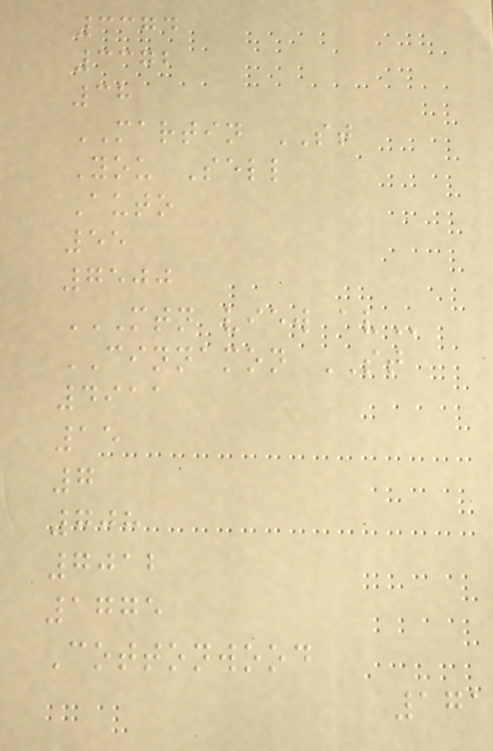3374
3372
38
MARTIN ST
You Sell
Auto
55
7500
MTN VIEW AV
CINNAMON ST
4911
15
7
708
7012
1775
Cottonwood
171
